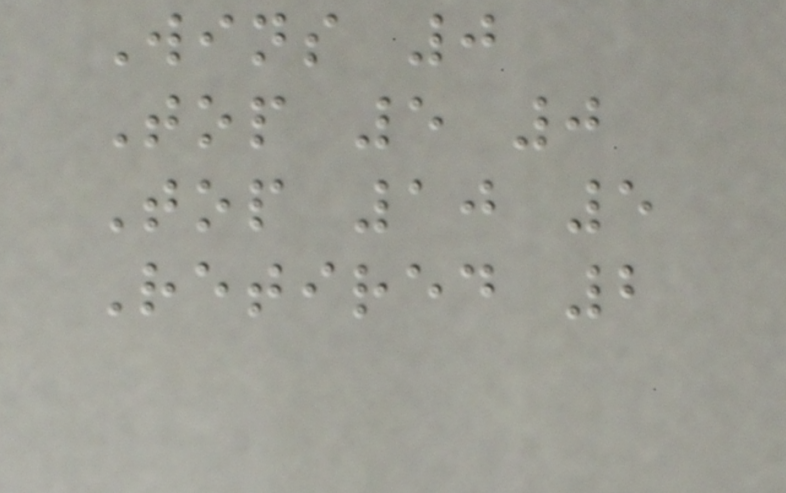Wins 0
Top 5 0
Top 10 5
Retired 2
